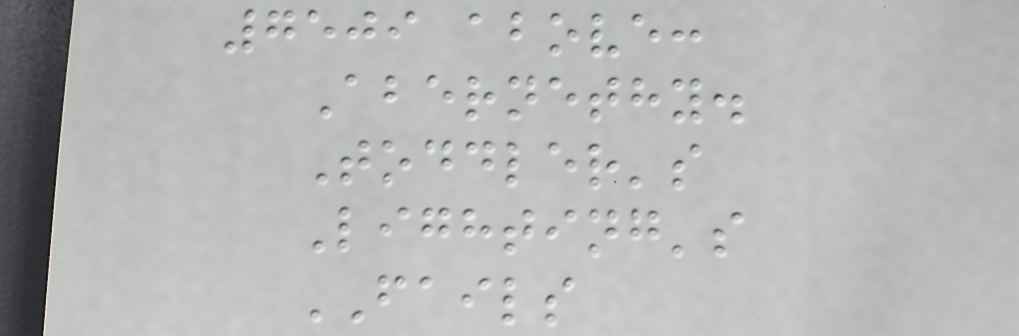7509 above:
Abernethy.
Toddler's
Lighting's
FAILS
